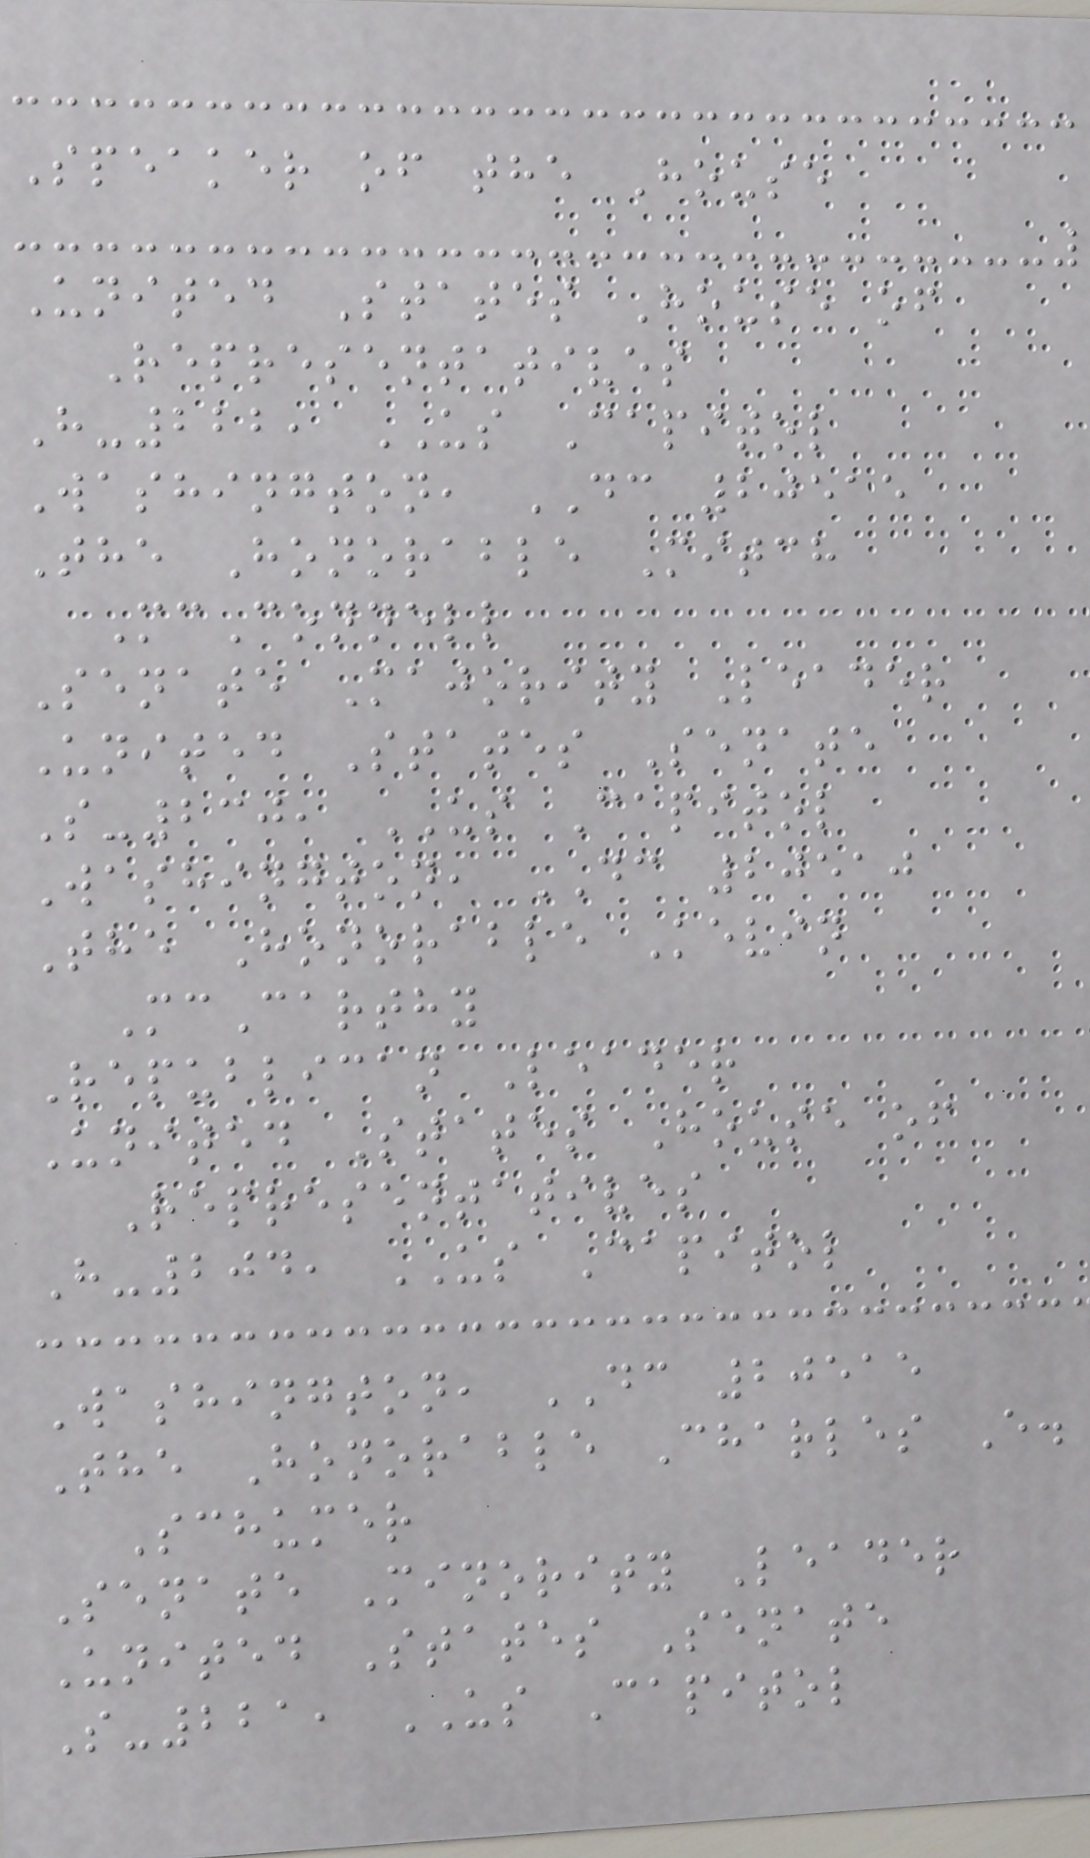Speaker of the House
United States House of
Representatives
H-222, US Capitol
Washington, DC 20515
The Honorable Mitch
McConnell
Senate Majority Leader
United States Senate
S-230, US Capitol
Washington, DC 20510
The Honorable Kevin
McCarthy
Republican Leader
United States House of
Representatives
H-204, US Capitol
Washington, DC 20515
The Honorable Charles E.
Schumer
Senate Minority Leader
United States Senate
S-221, US Capitol
